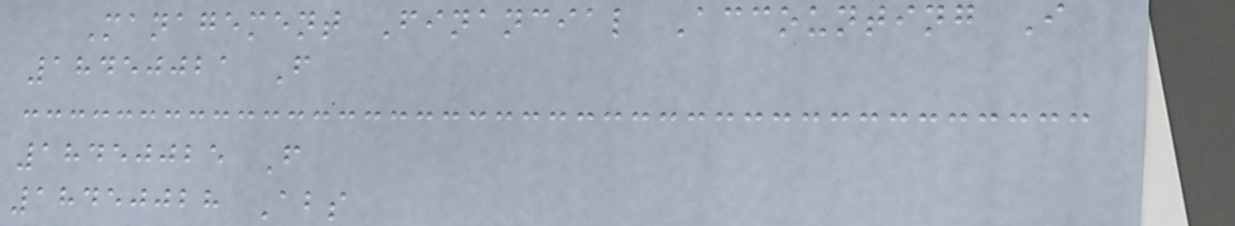Management Financial Accounting I
18450021 F
18450025 F
18450028 Abs
